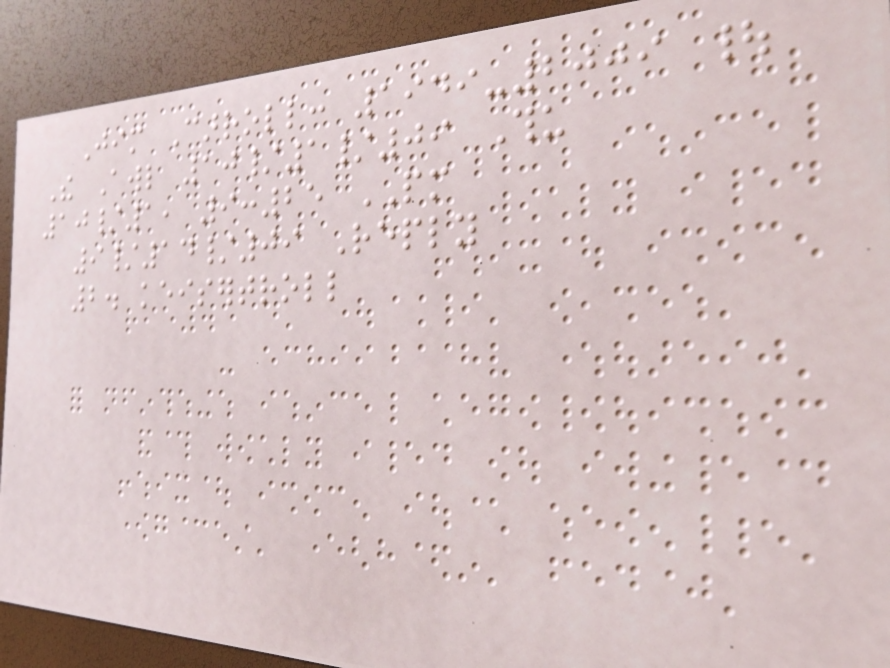Jim Carroll: 1949-2009 |
The Awl 10/1/09 Thu
10/1, 9:25 PM
9/14/09 Reply
2. keisertroll
